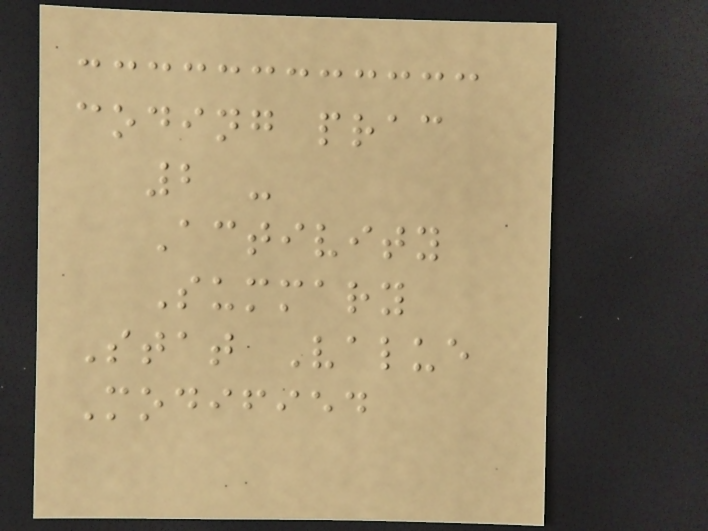coding prac
2 -
Activity
Summary
Stat Value
Modified
